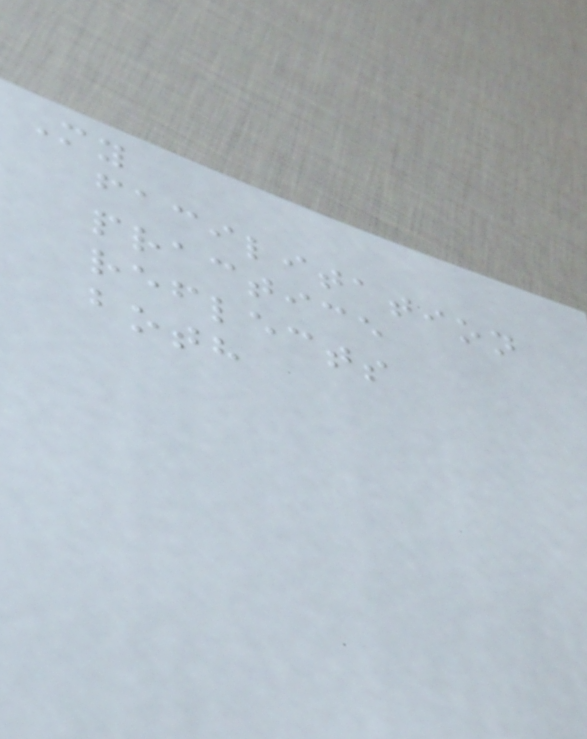My
facilitation
practice
reflects
both
